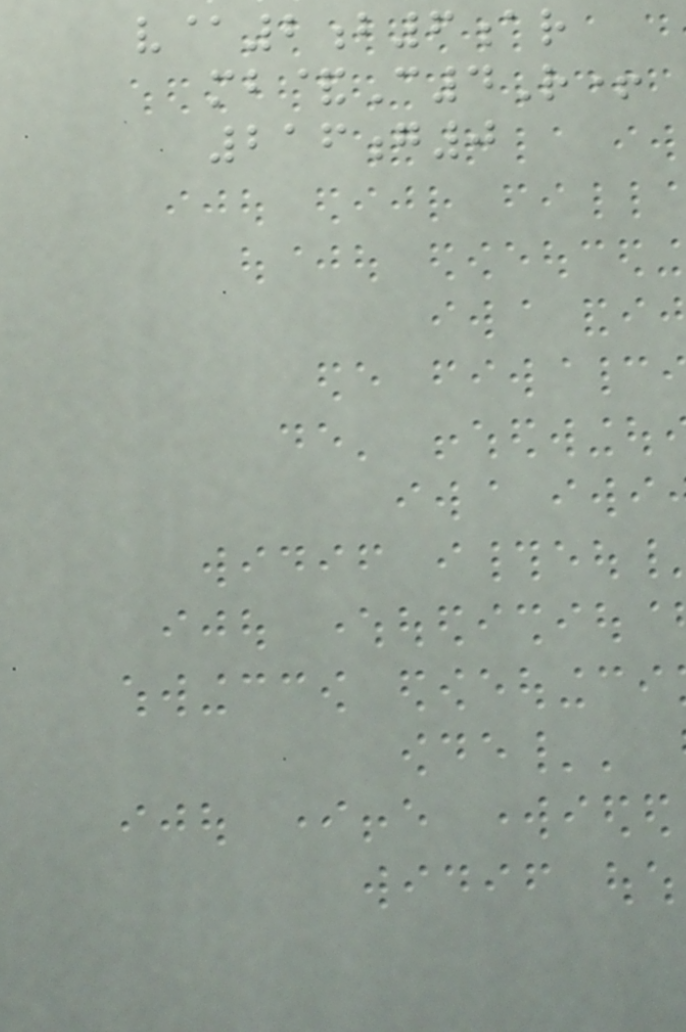v@2b6ar
mb&C4R+
216g0
